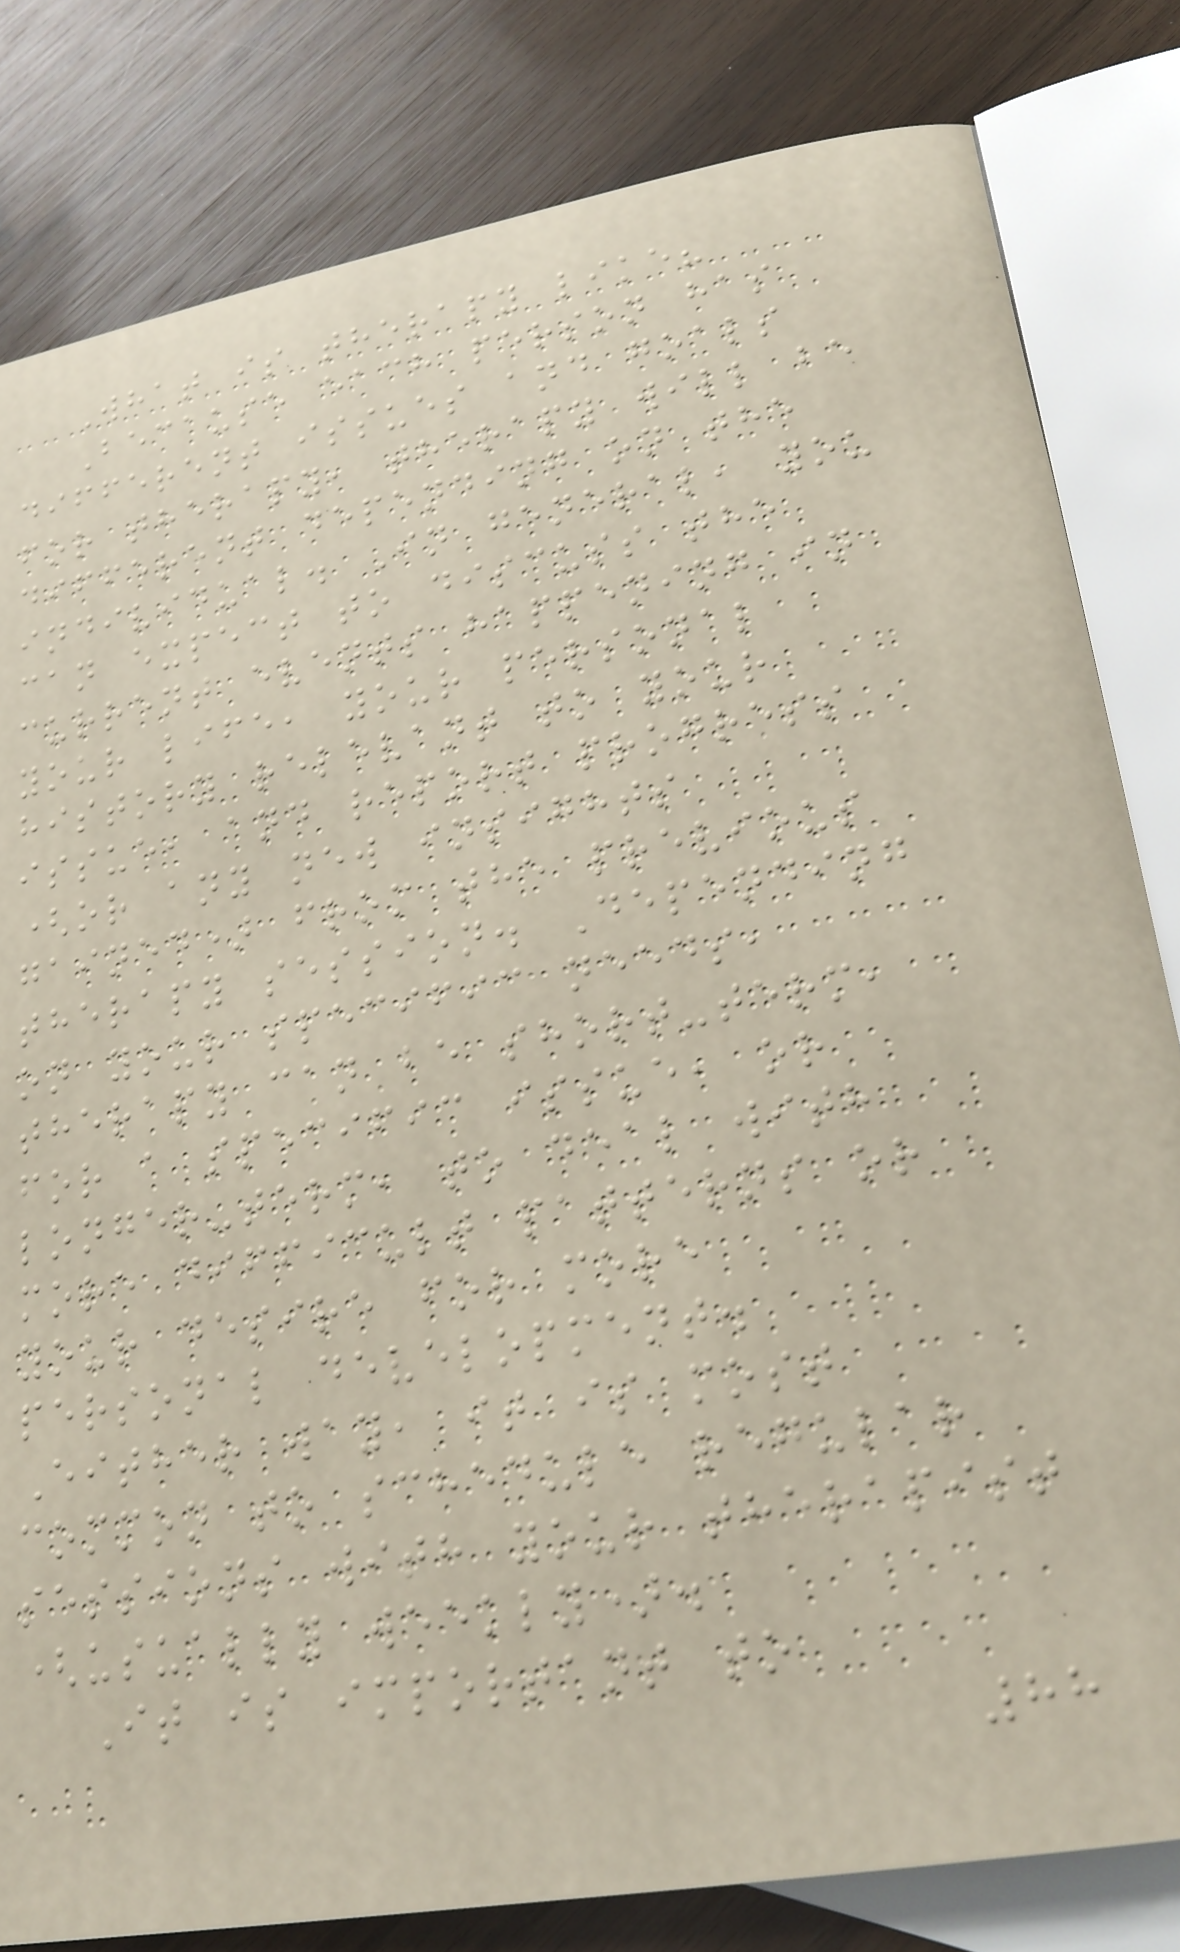What is therapy like?
Because each person has
different issues and goals
for therapy, therapy will be
different depending on the
individual. In general, you
can expect to discuss the
current events happening in
your life, your personal
history relevant to your
issue, and report progress
(or any new insights
gained) from the previous
therapy session. Depending
on your specific needs,
therapy can be short-term,
for a specific issue, or
longer-term, to deal with
more difficult patterns or
your desire for more
personal development.
Either way, it is most
common to schedule regular
sessions with your therapist
(usually weekly).
It is important to
88
